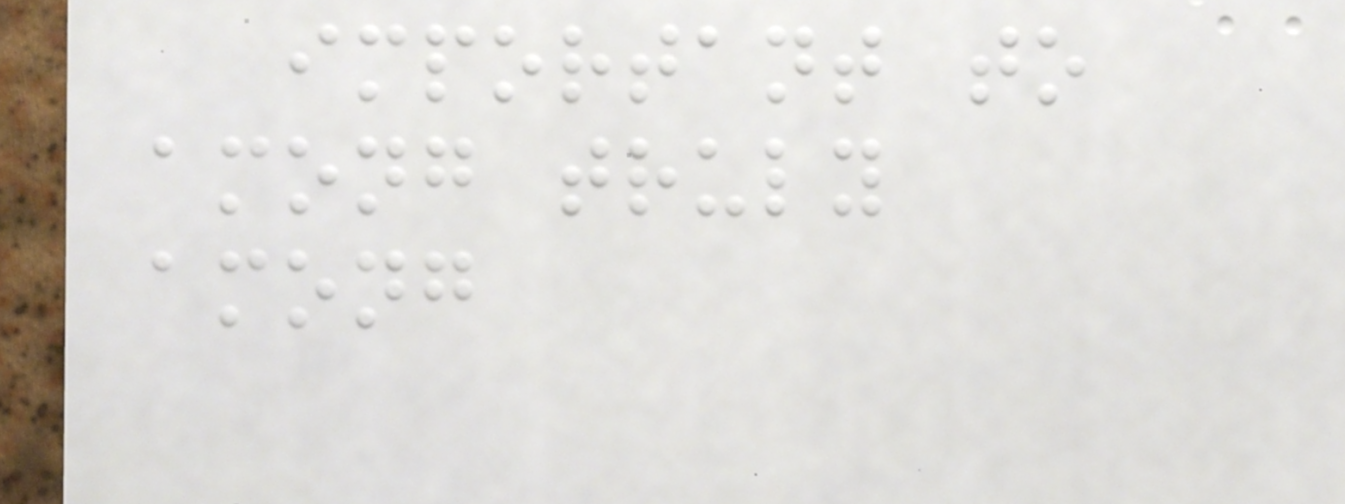important to
among truly
among
